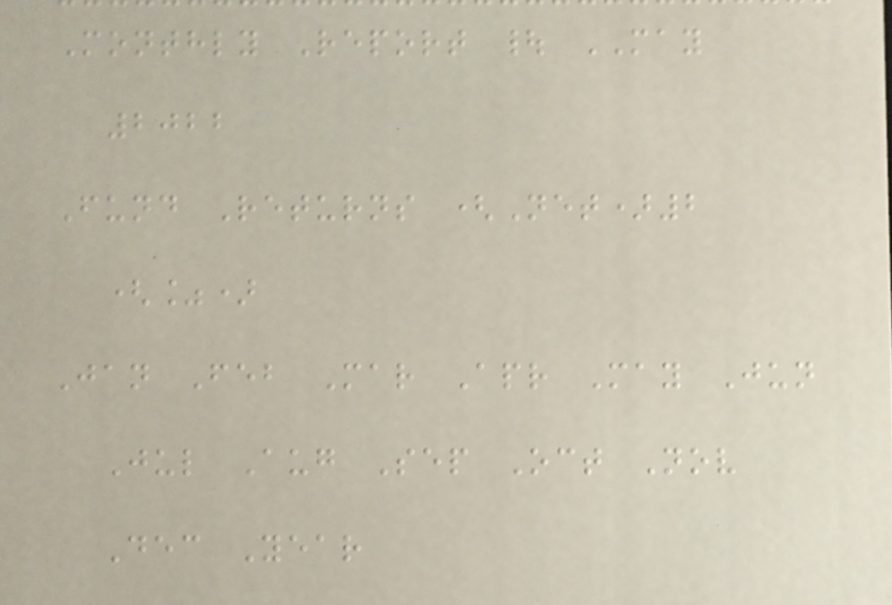Monthly Report | MAY
2022
Fund Returns (Net)2
(%)
Jan Feb Mar Apr May Jun
Jul Aug Sep Oct Nov
Dec Year
